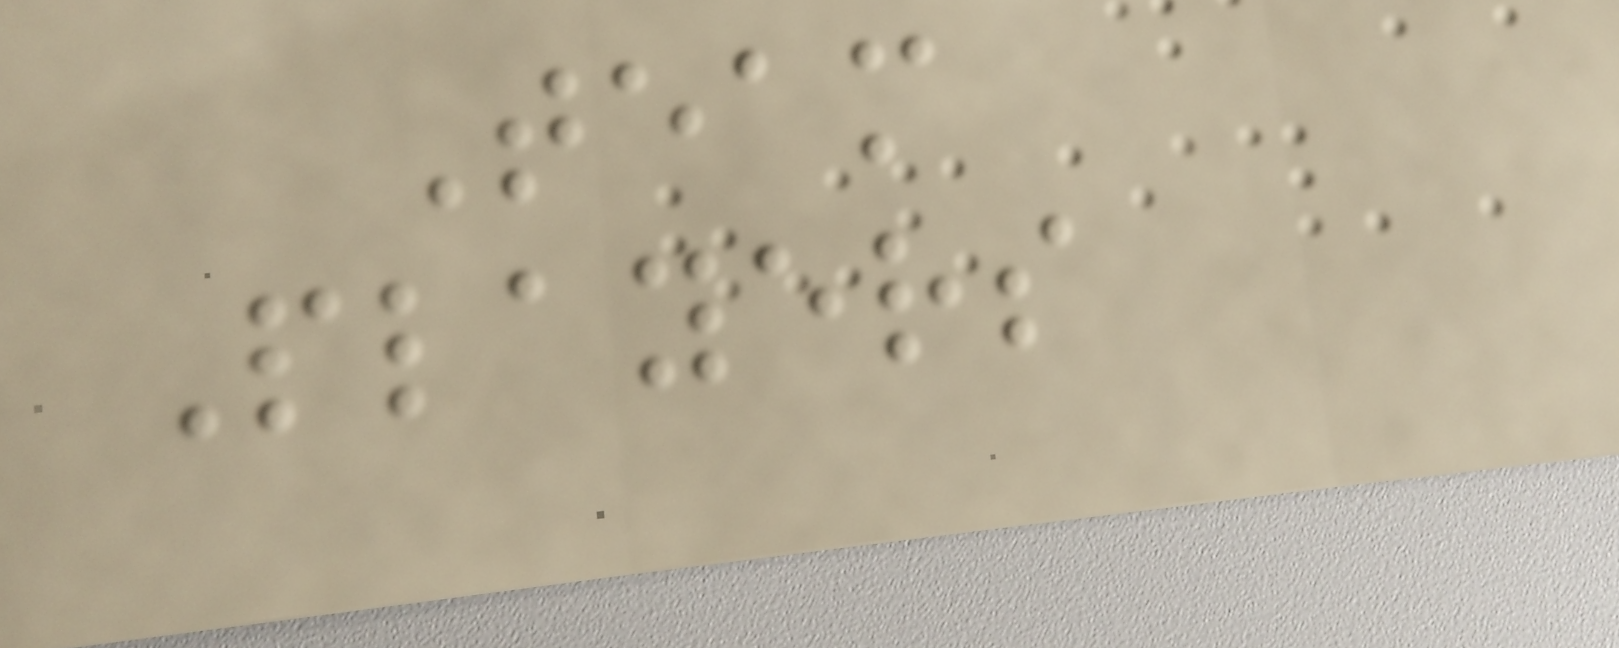Team
Players
